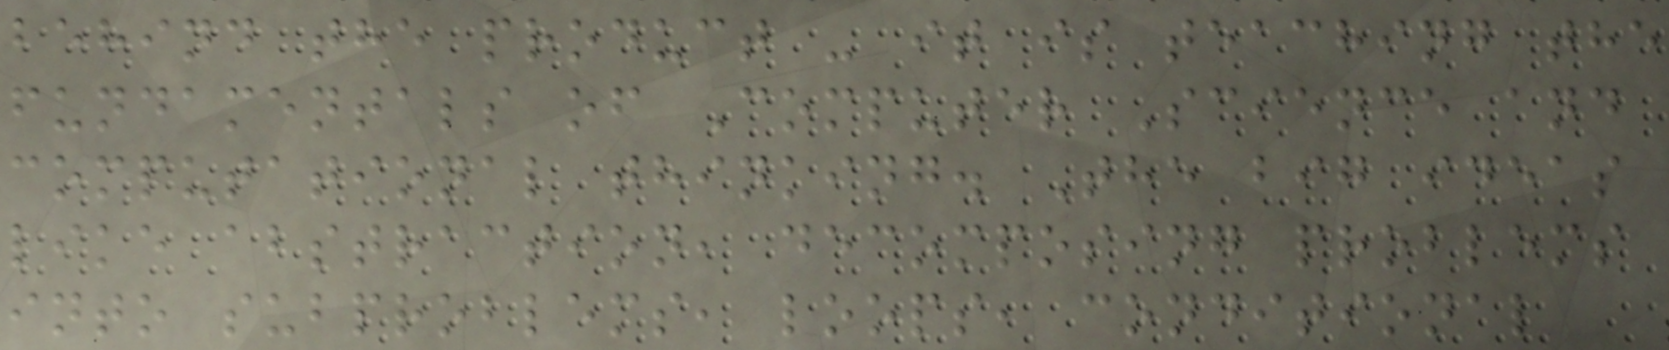behind the product - it is teaching the
fundamentals of Computer Science and
computational thinking. The big ideas
like abstraction, decomposing problems
into subproblems, loops, conditional
